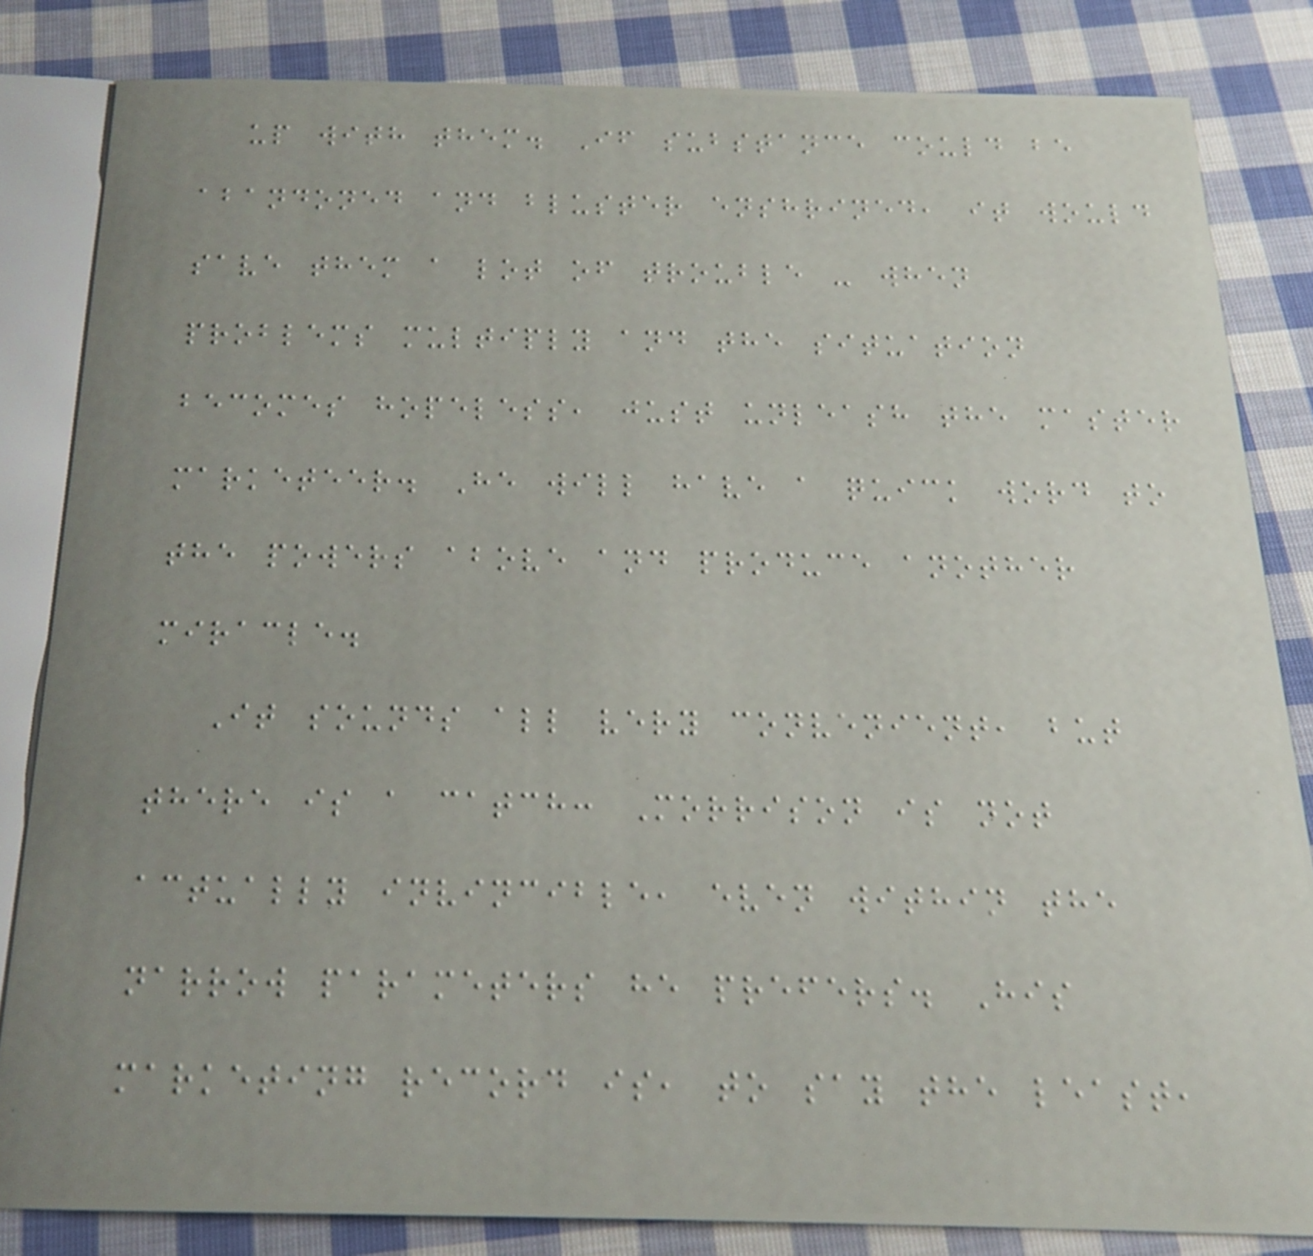up with them. If substance could be
abandoned and bluster enshrined, it would
save them a lot of trouble - when
problems multiply and the situation
becomes hopeless, just unleash the master
marketeer. He will have a quick word to
the powers above and produce another
miracle.
It sounds all very convenient, but
there is a catch: Morrison is not
actually invincible, even within the
narrow parameters he prefers. His
marketing record is, to say the least,
